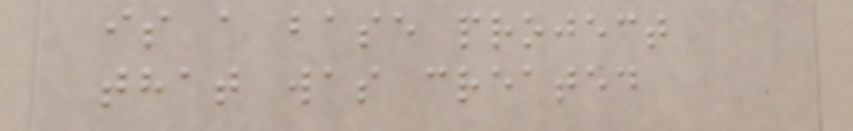is a base project
that was created
